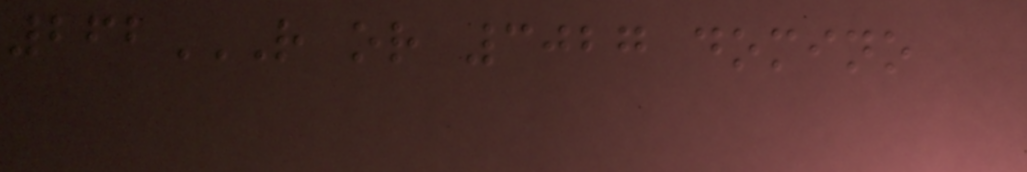262R OR 3027 DOMINO
